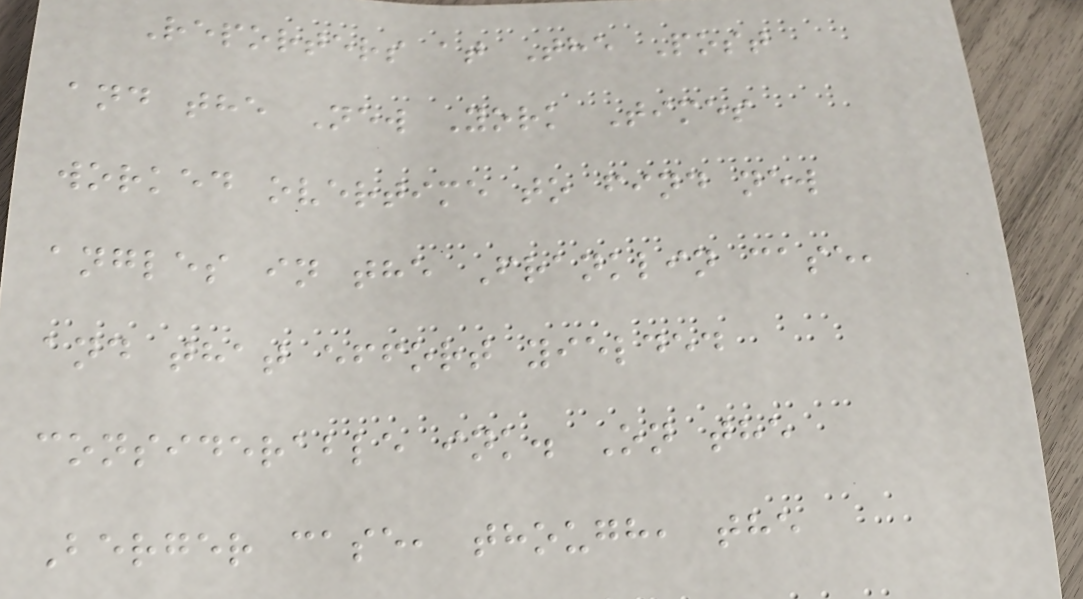Reporters at The Post
and the New York Times
worked overtime to find new
angles in the Franklin case,
and that effort yielded
considerable ink. On the
Berger case, though, the
